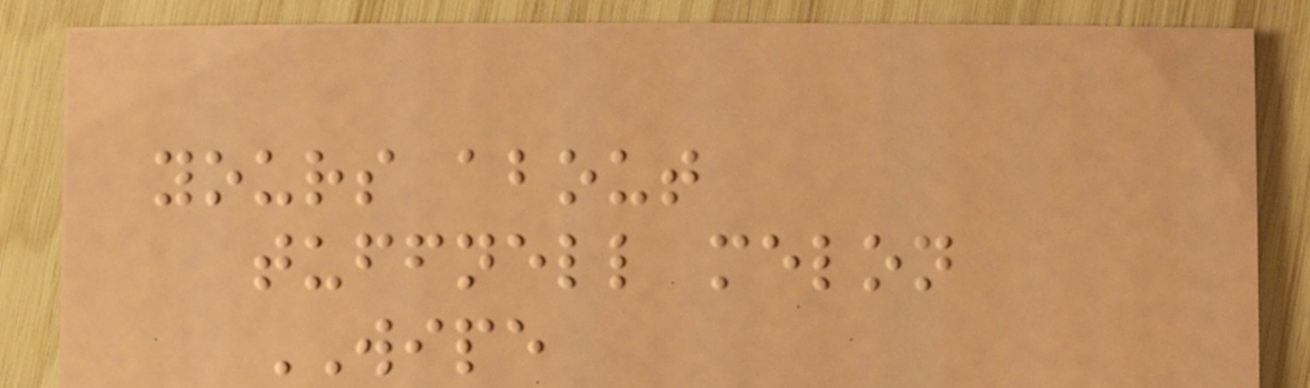yours about
tuffnell melon
WIPE
